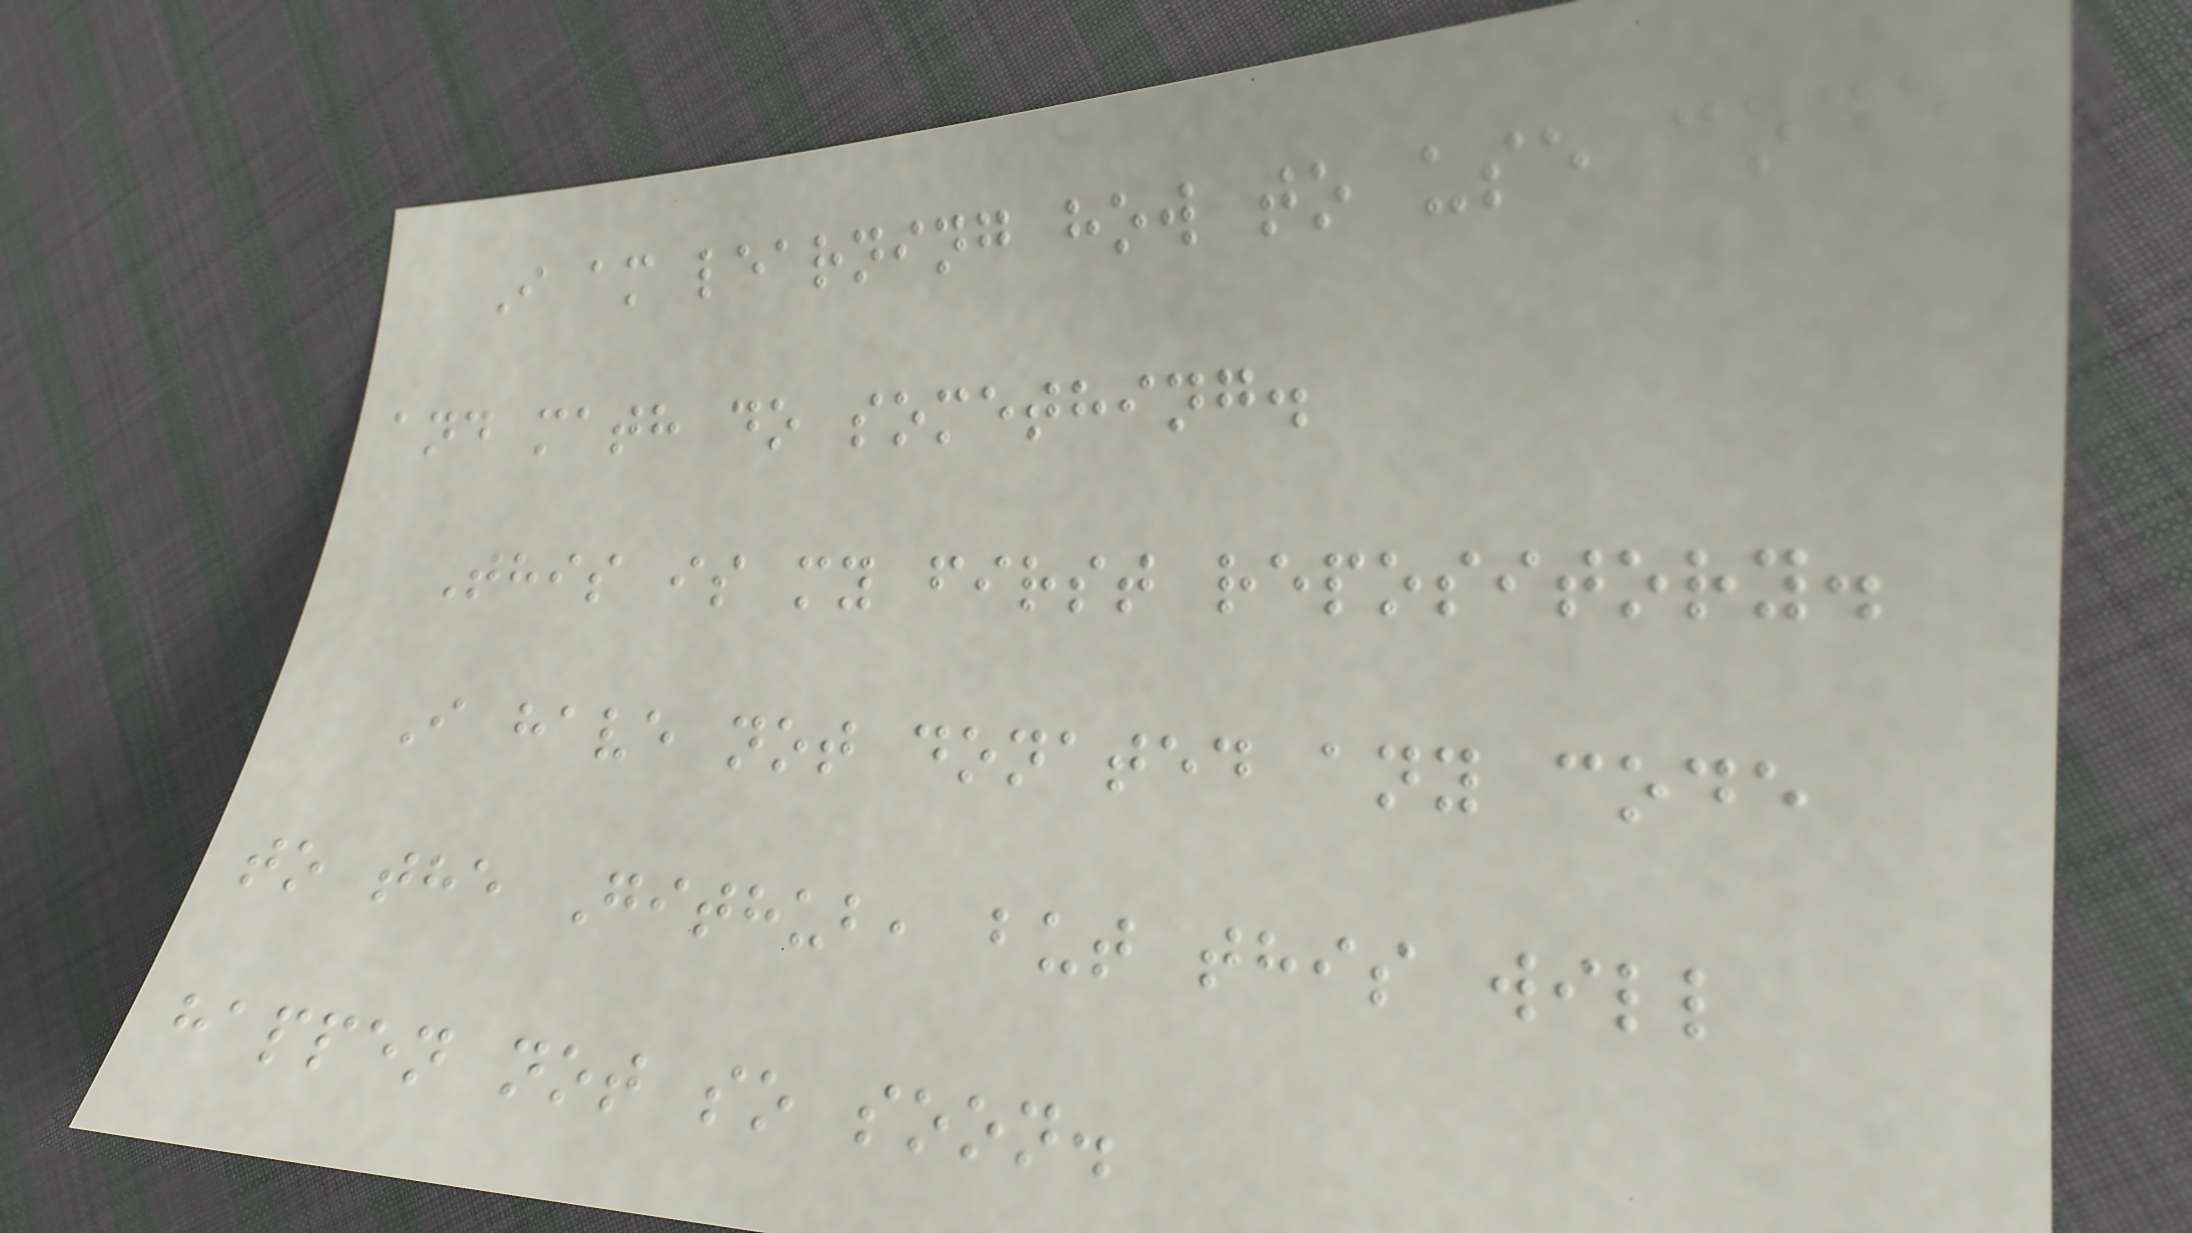I am learning how to use code
and math do something.
This is my first repository.
I have not donated any code
to the Github, but this will
happen not so soon.
